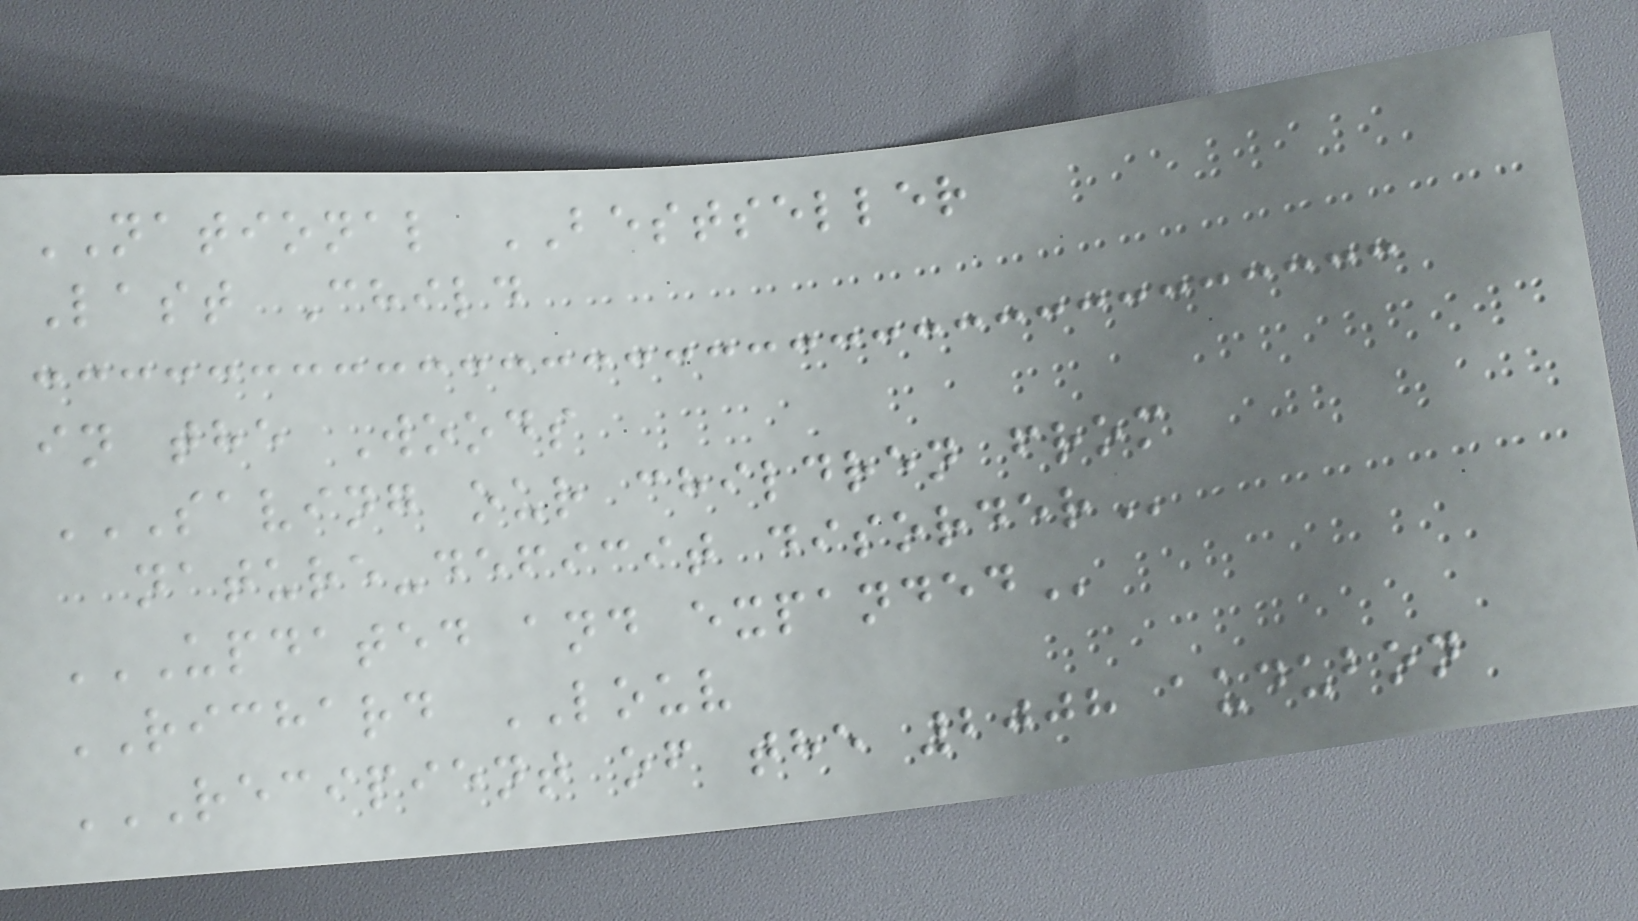NATIONAL BESTSELLER
Last Child
in the Woods
SAVING OUR CHILDREN FROM
NATURE-DEFICIT DISORDER
UPDATED AND EXPANDED
RICHARD LOUV
RECIPIENT OF THE 2008 AUDUBON
